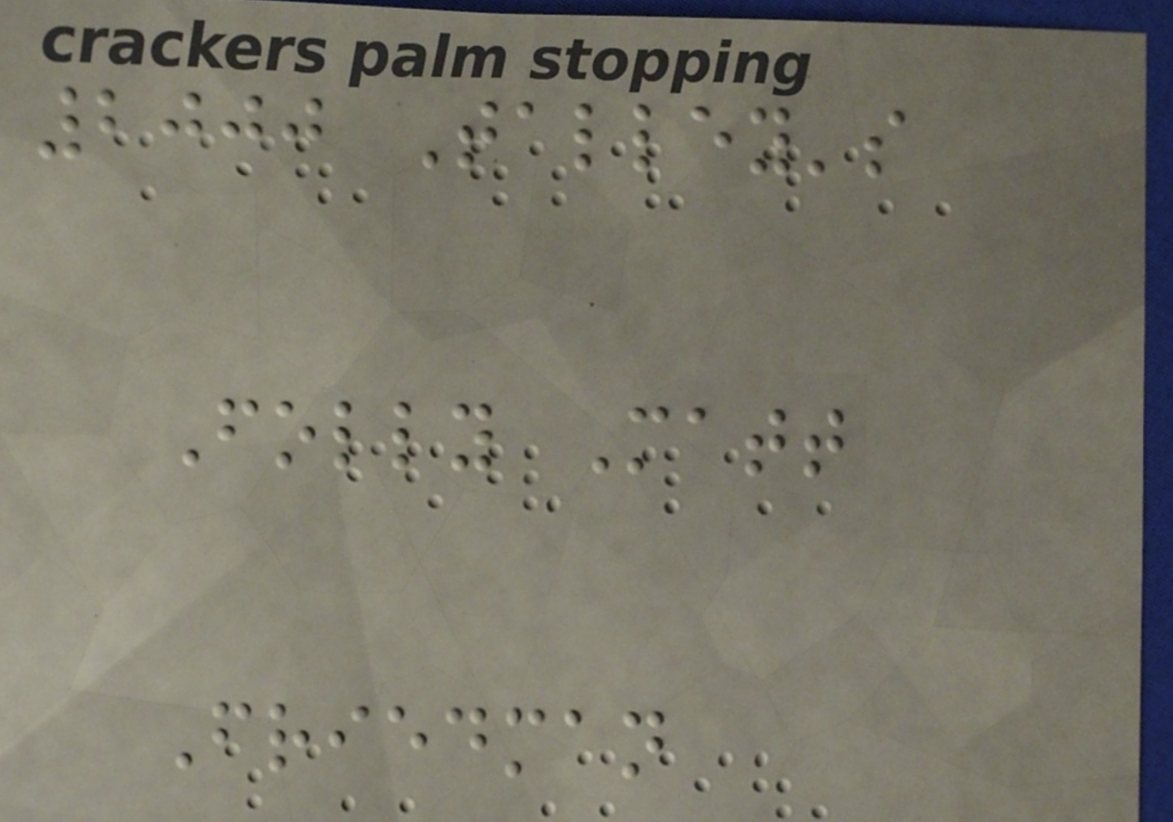2000 Talley's
Folly Matt
Friedman
